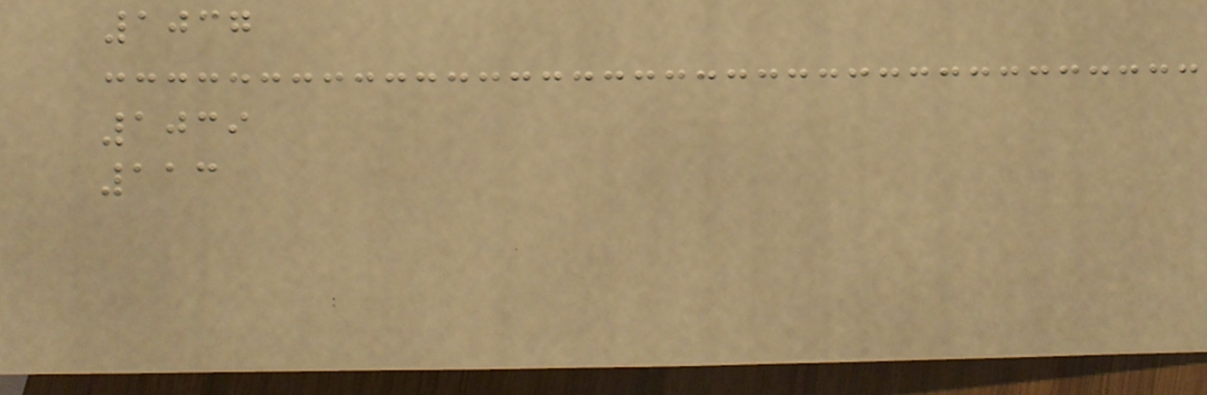1037
1039
113
